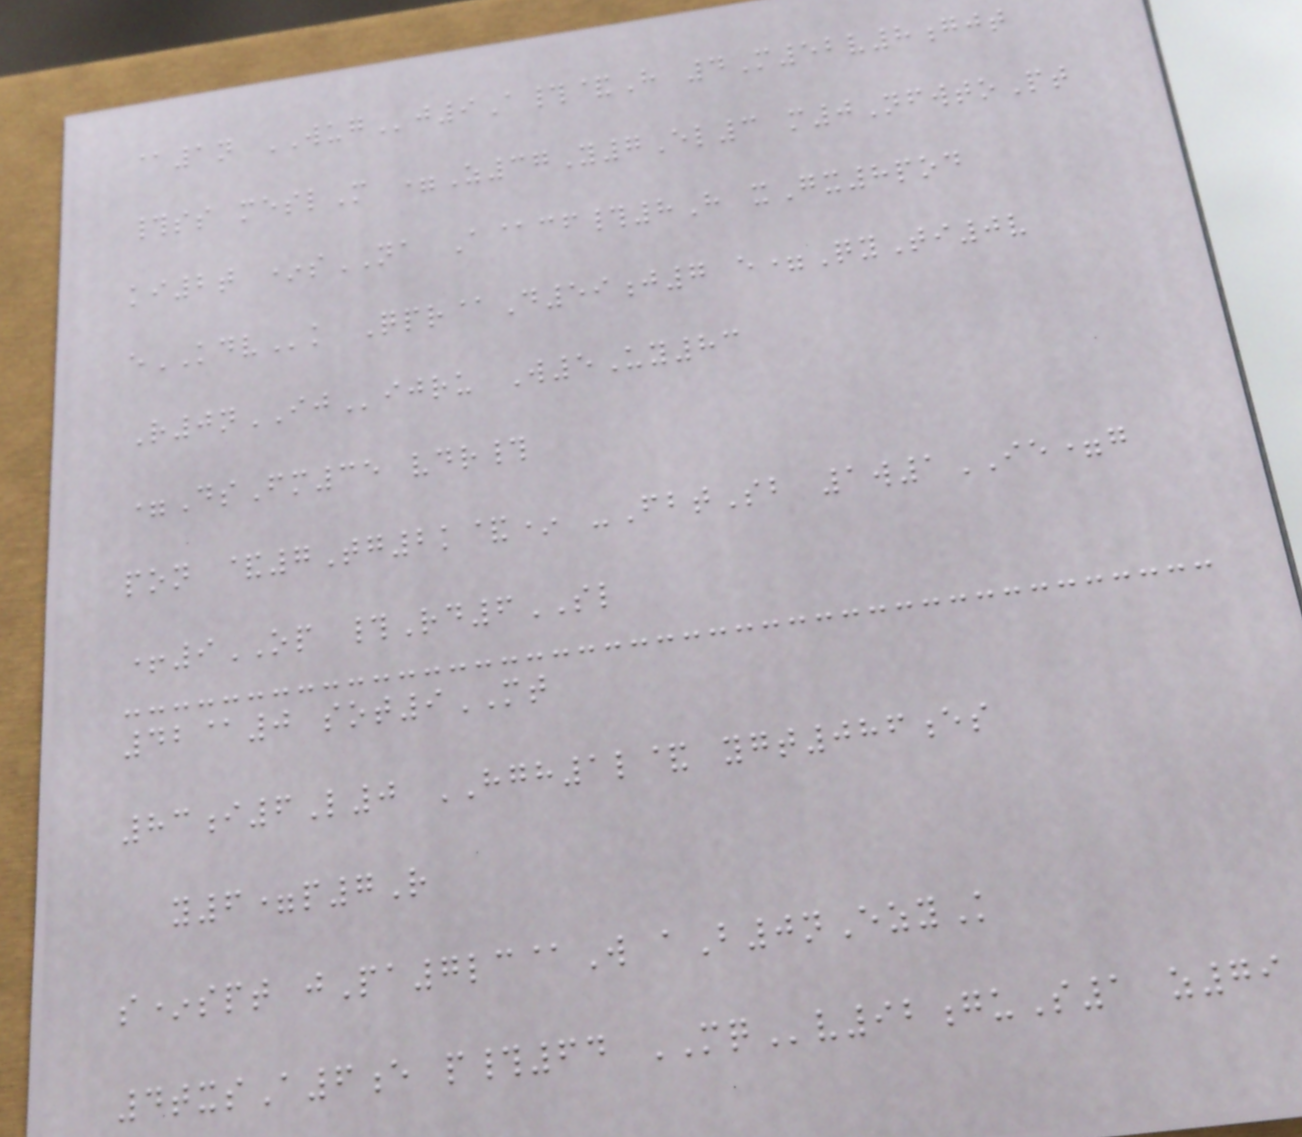@1n WUGj9A#&H 4M52v8gjt
#ss meslM =Z37Y7El3 m0NfwtoPt
ki2t *sNA A@cf#8H xGx8pod
eKDVk Qpr@D59j7 e=QyTi0v
R0nIJijru W5Uy83
=DsFm35 vdr#
pon &7Tg2k&* -FbtSb 1w1IE=g
+9OP #Rd6SL
42@0 sot9MT
83i6L0 HGH1l& ygt086es
y6=p7R
s*spt jPa7lc@W aB0nEzyK
4txsA6e p#64 MQv92guS1 z79
